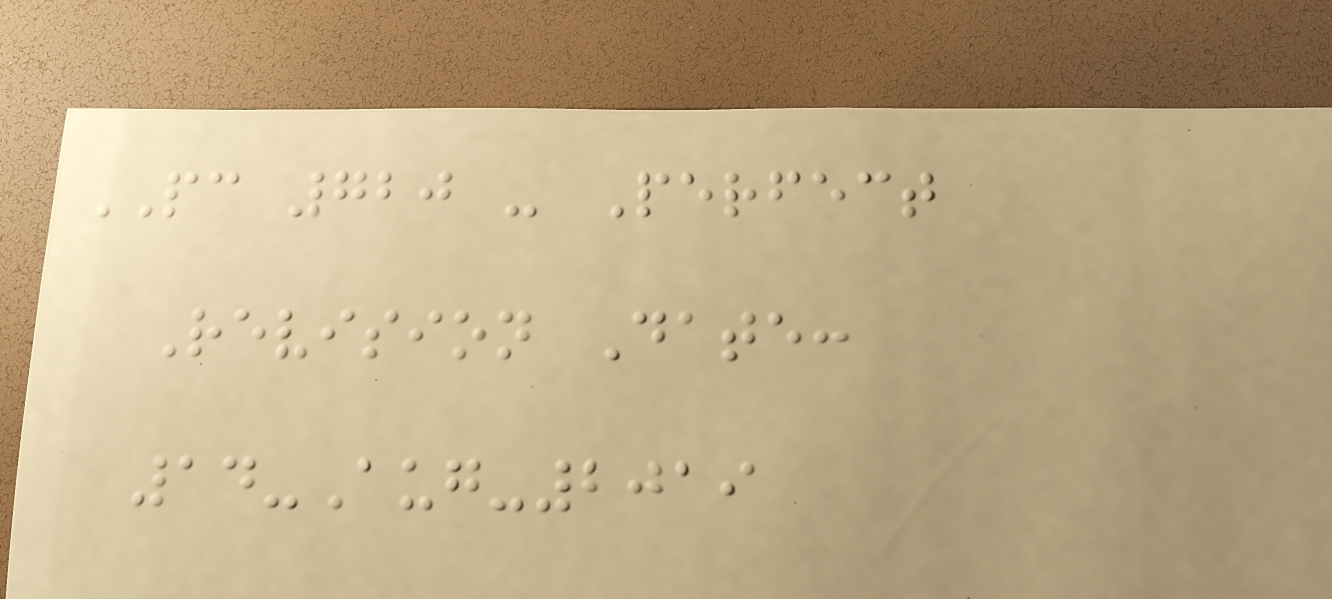PC 720 - Perfect
Revision Date:
14-Aug-2019
